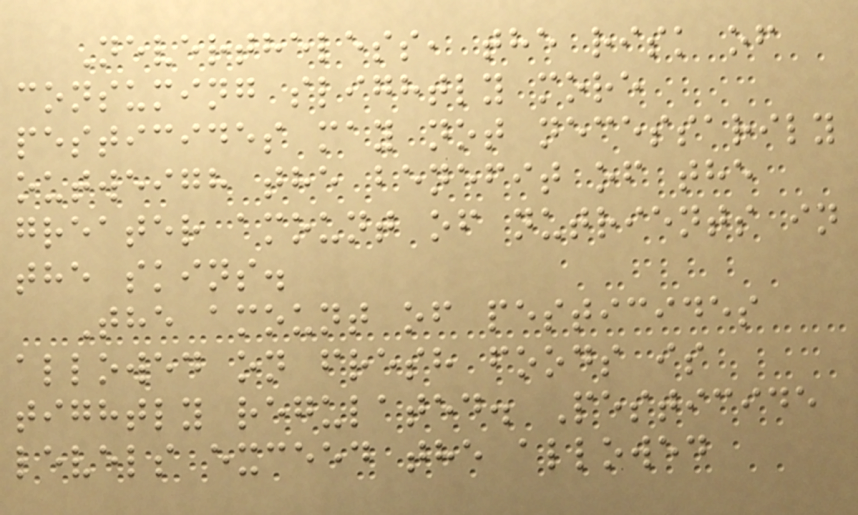Nevertheless, the risk of
consuming slightly more
pesticides may not necessarily
outweigh the benefit of the
greater amount of nutrients in
the skins.
The amount of pesticides
allowed on fresh foods is
tightly regulated. Pesticide
levels exceed the allowed
